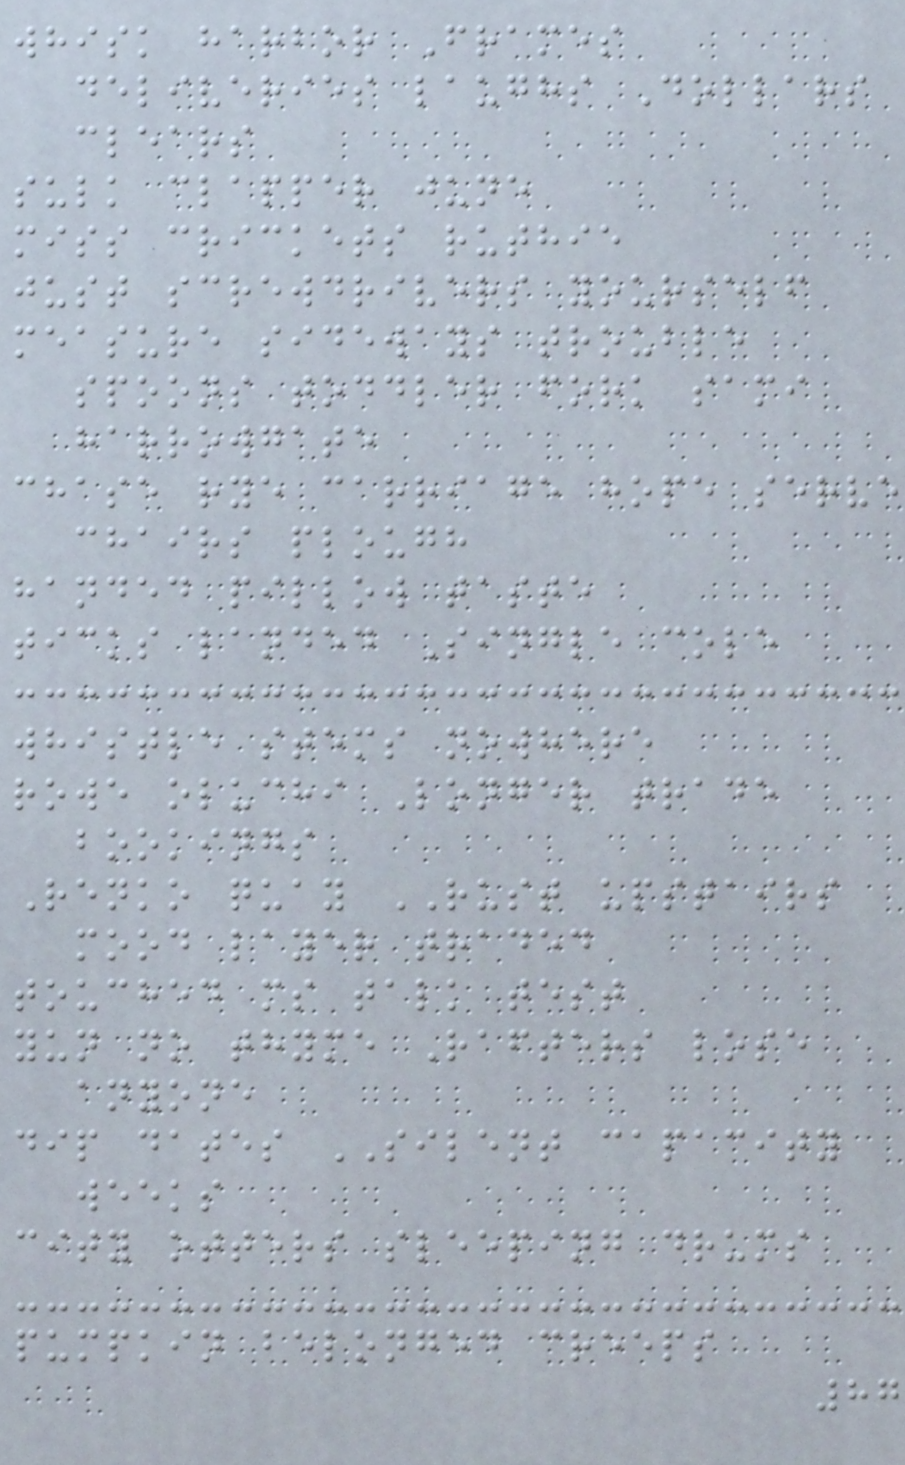whisk harbor Frames
deliveries laughs Dollars
clears
sulk clapper june
miss crickets ruthie
just screwdrivers yourself
measure sideways trouble
spoons toddler fork sami
harrowgate
chase rye carriage hope serve
chairs plough
handed pillow taste
ticks landed Single cole
whistle stems nowhere
rowe oluchi Longer trade
bookings
Renko quay RUST upstairs
mood layer traded
touched ms talk test
yun no thyme Rafters lose
anyone
dip dates SILENT capacity
weeks
city otters sleeping drums
pumpkin belonged creeps
87
